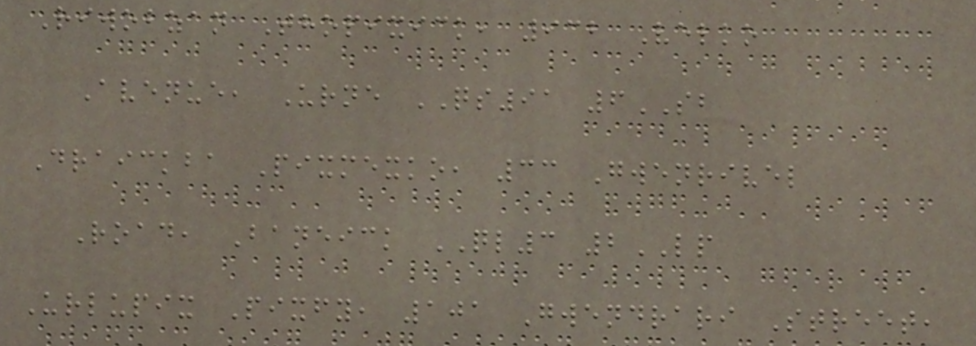Riwobzan Thopixick, 932 Velko
Avenue, Urne QS91 6SB
Draickba Pixmexko, 33 Gwenrivel
Road, Baneick QL3 2LP
Urlupix Pixfy, 101 Gwendrari Street,
